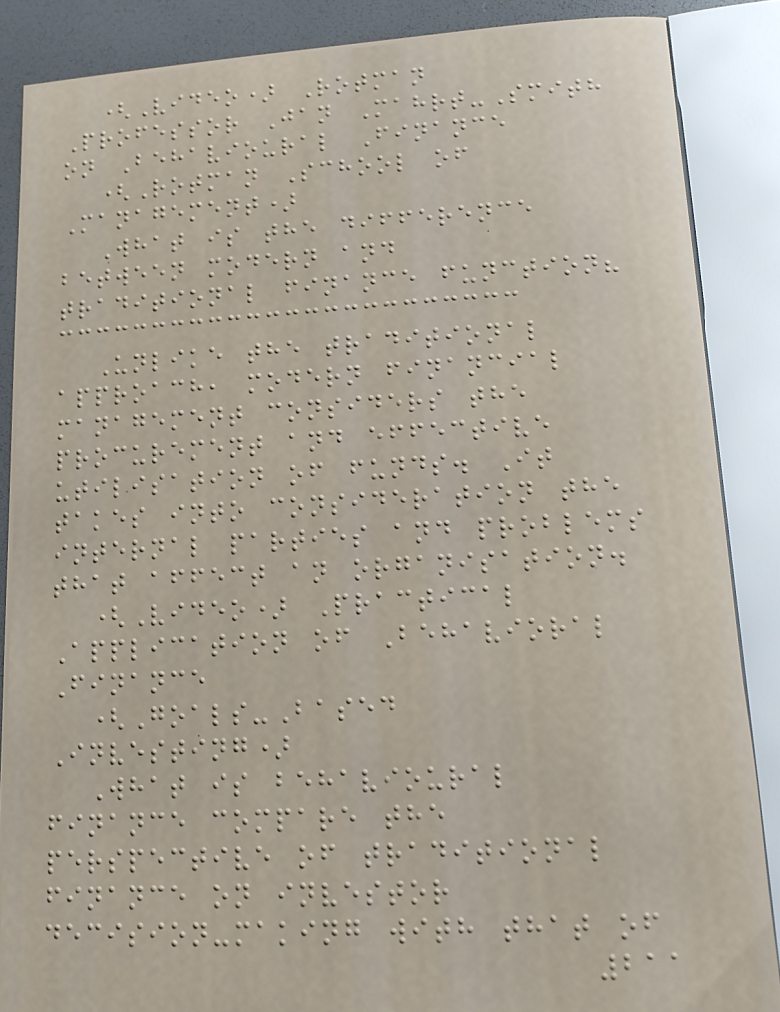(Video) Rotman
Professor Jan Mahrt-Smith
on Behavioural Finance
(Rotman School of
Management)
What is the difference
between modern and
traditional finance function?
Unlike the traditional
approach, modern financial
management considers the
procurement and effective
utilisation of funds. It
takes into consideration the
internal parties and problems
that affect an organisation.
(Video) Practical
Application of Behavioral
Finance
(Goals-Based
Investing)
What is behavioural
finance compare the
perspective of traditional
finance on investor
decision-making with that of
211
